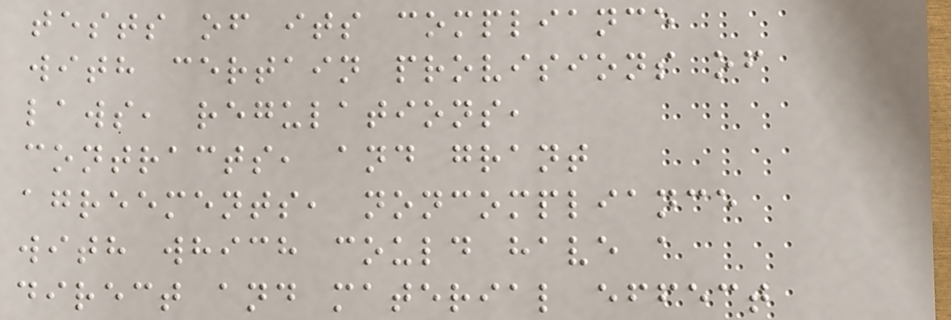tests of its compliance
with certain provisions of
laws, regulations,
contracts, and grant
agreements, noncompliance
with which could have a
direct and material effect
